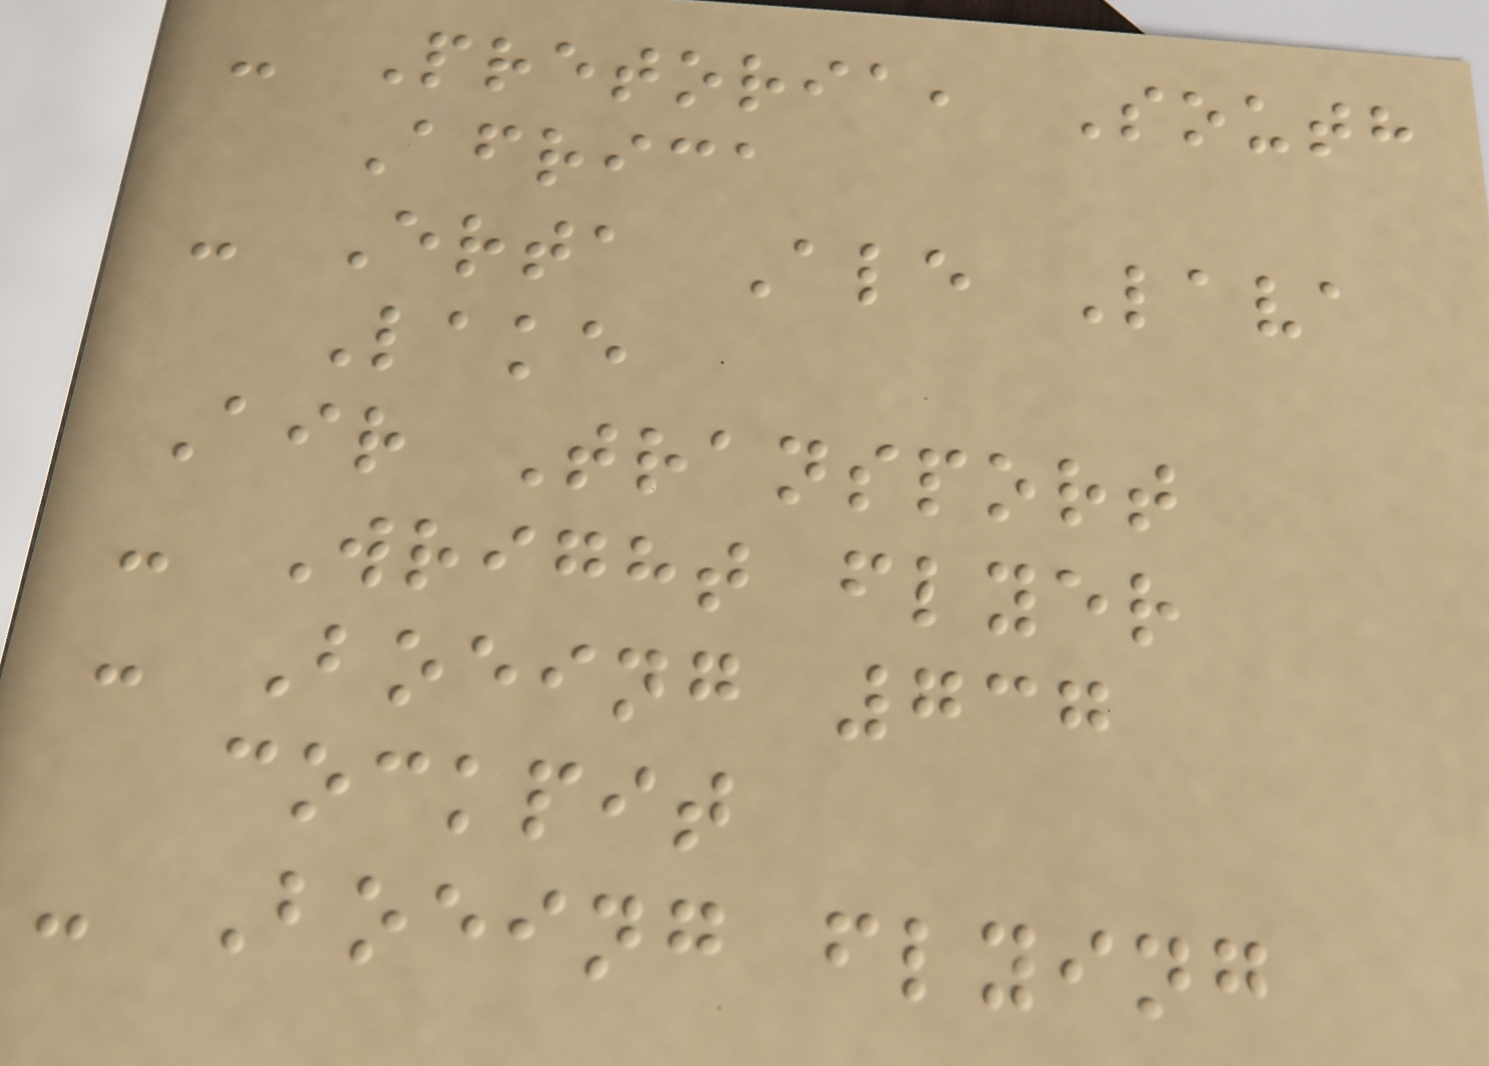- Pretoria, South
Africa
- Erta Ale Lava
Lake
Air Transport
- Wright flyer
- Boeing 737
cockpit
- Boeing flying
